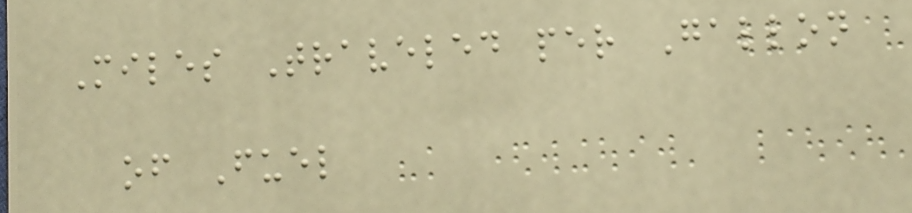Miles Traveled per Gallon
of Fuel
